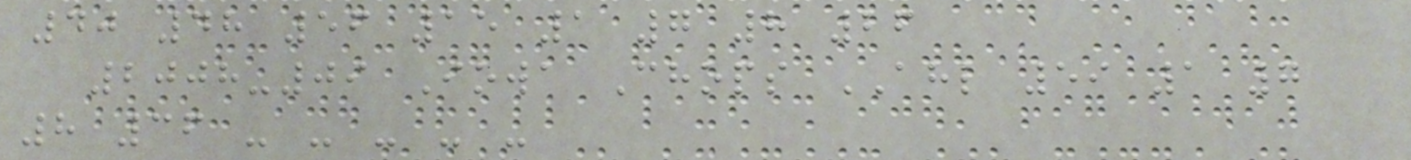40 48 56 15 1 7 8 26
2008-09 Iowa Chops AHL 59 1 7
8 36 - - - - -
